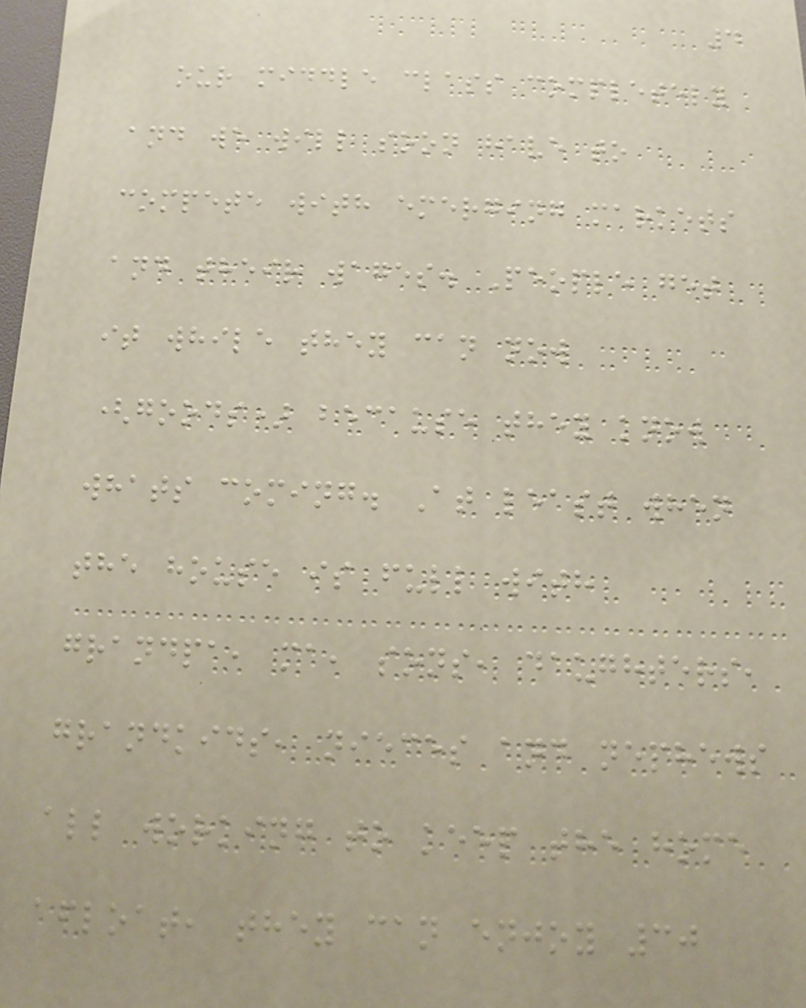4
our middle class completely
and we will soon have to
compete with emerging markets
and their wages. People get
it while they can now
(goods) because they know
whats coming. At least when
the house is full with
grandpa, ma, sons, daughters,
grandkids, nieces and nephews
all working to keep the home
afloat, they can enjoy 30
